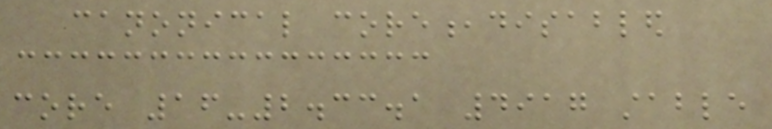canonical core,disabled
core 16-2.33.1 4917 stable
